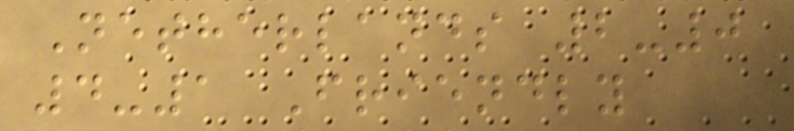Netherlands 2-0
4-1 Friendly
